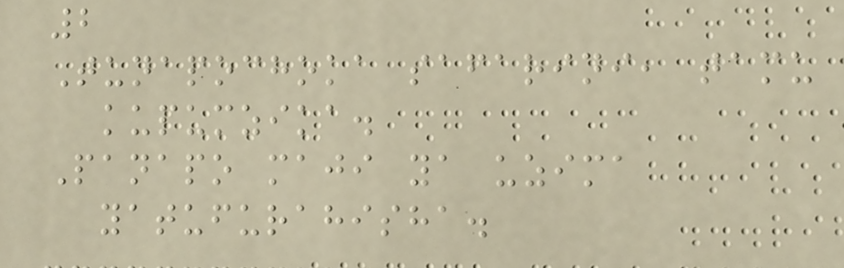2
Tunapochoka safarini, tamu
kupumzika.
Panapo maji ya uzima
yatufurahisha.
